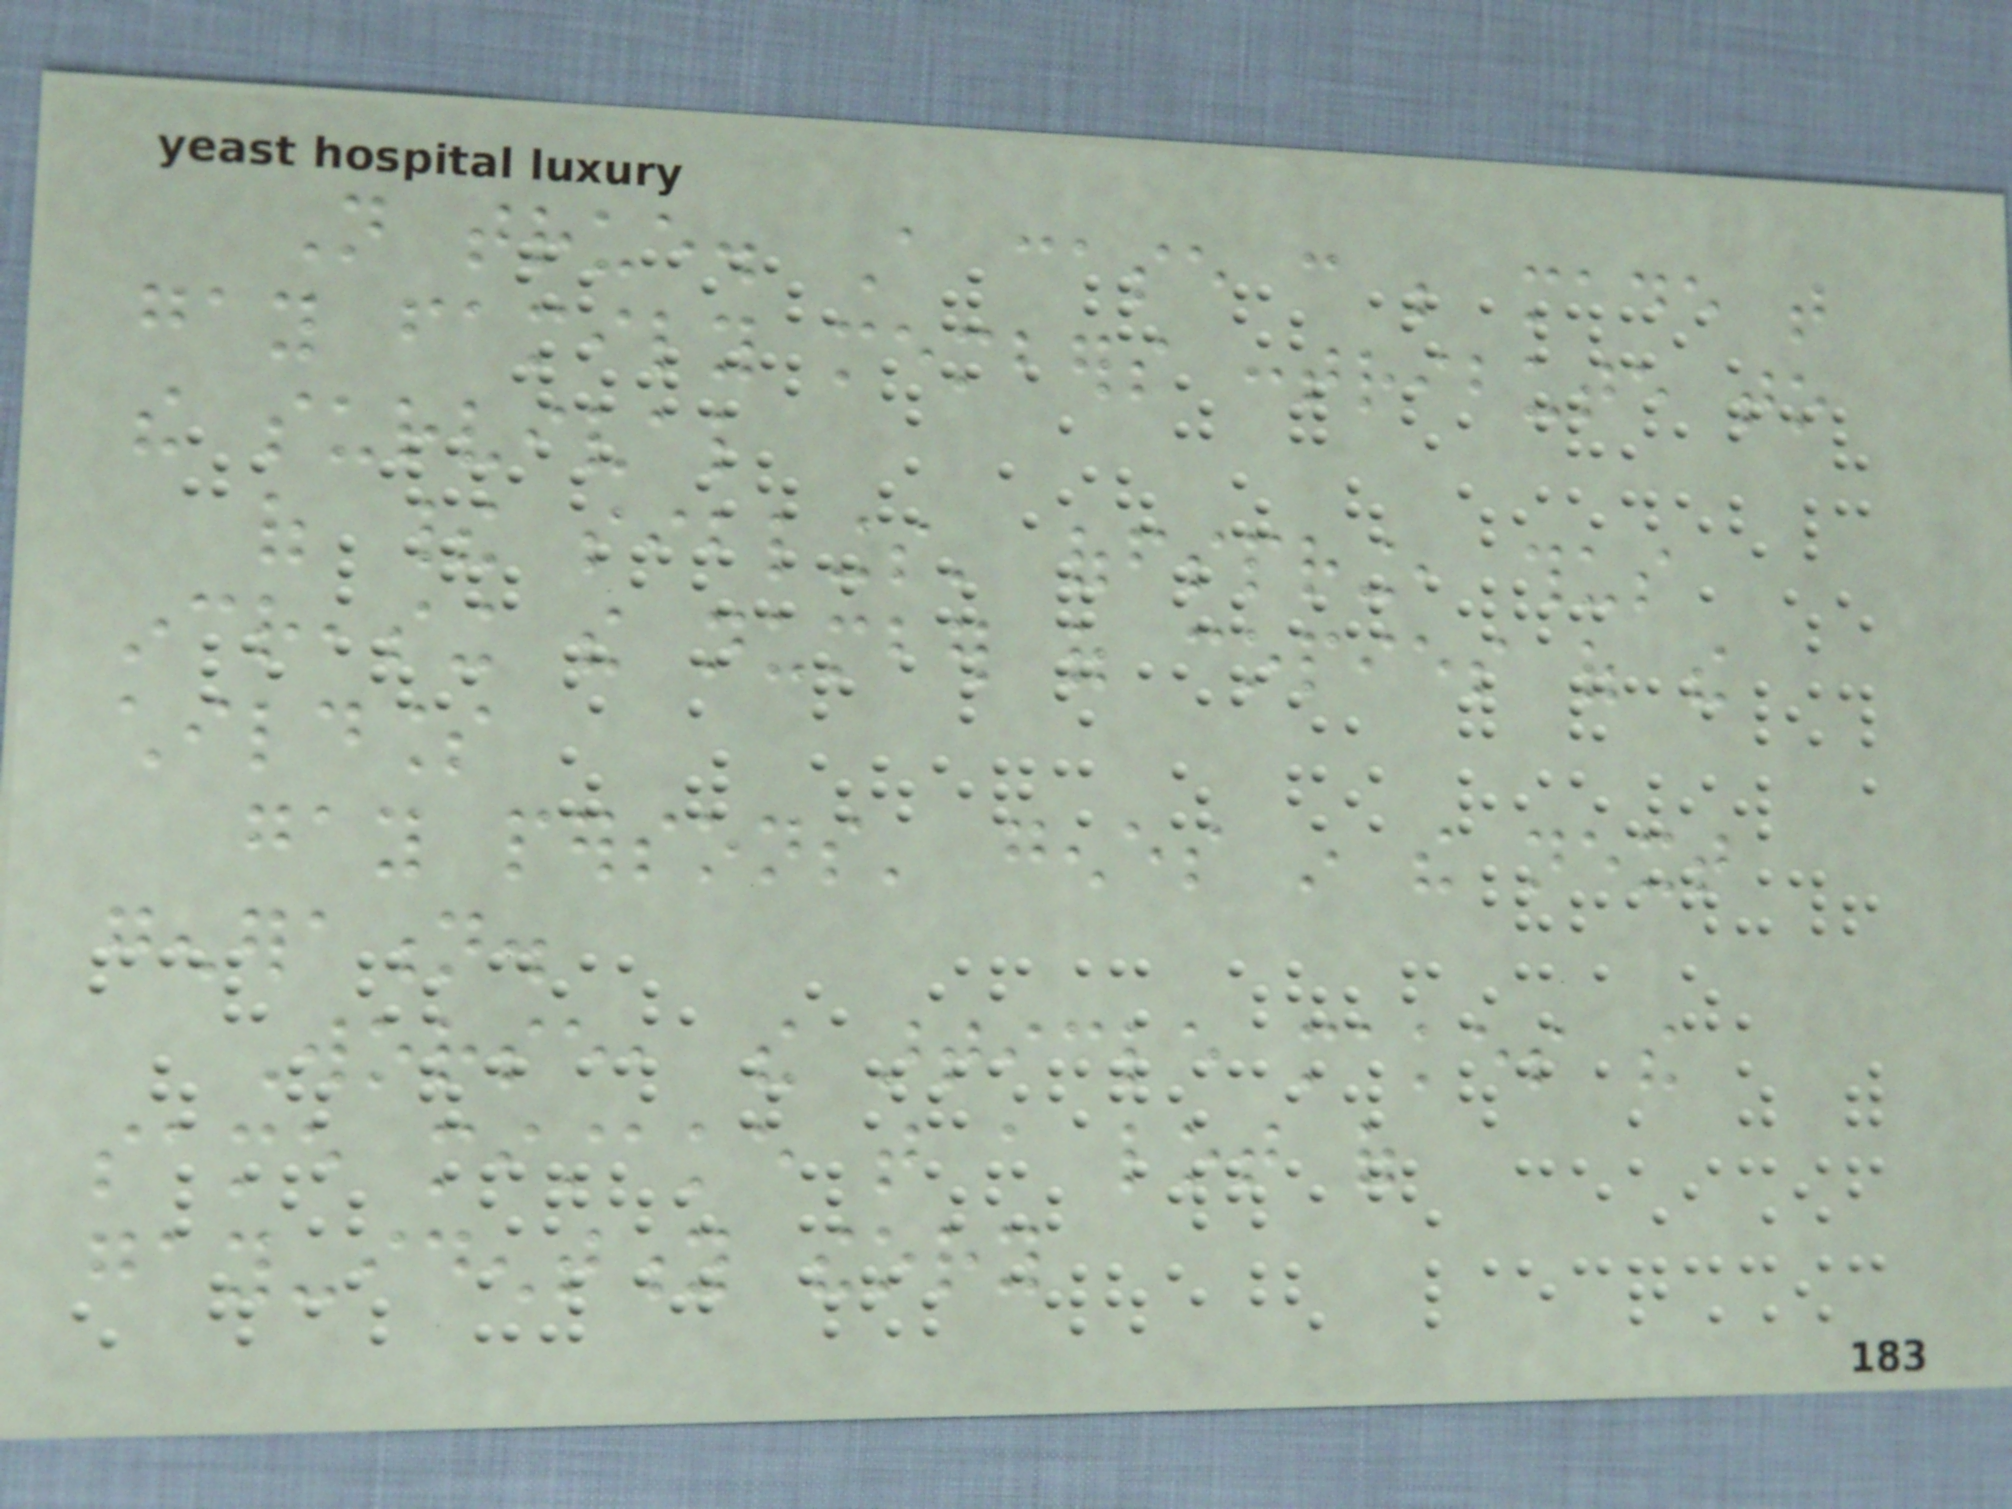Not true. A case can be made that
gay family members contribute to
the survival
of their siblings' offspring, thus
increasing the number of copies of the
childless
gay persons' genes in the next
generation.
Worse, the article makes the
same mistake that a lot of
gay-identity theory
